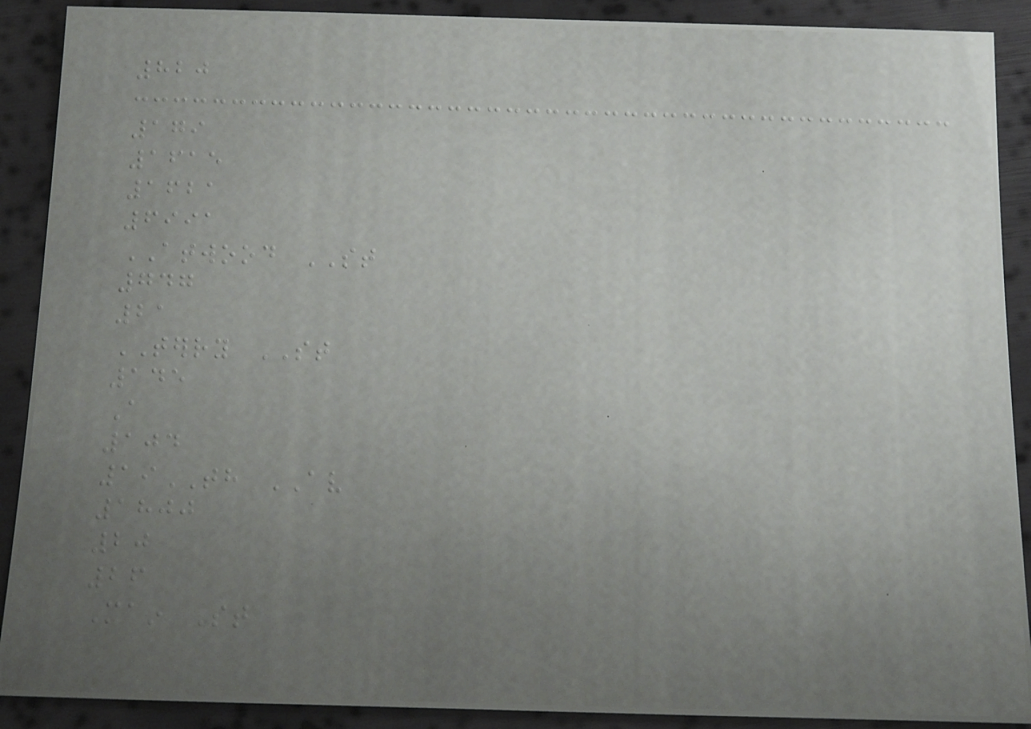820
179
1615
1621
6991
ATWOOD ST
747
21
TERRY ST
145
A
104
19TH AV
1800
20
26
Main St
